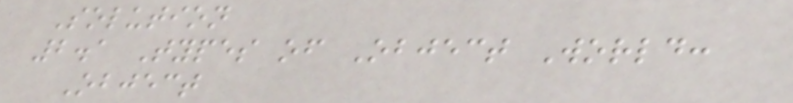Solution
2.1 Types of Object World:
Object
